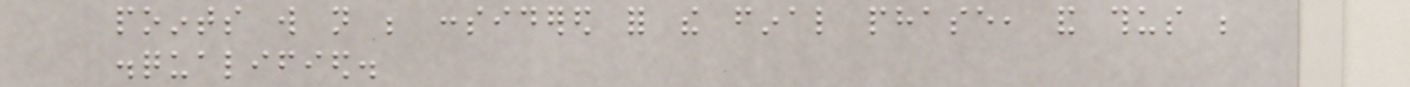points will not be considered for the final phase, and thus be
disqualified.
